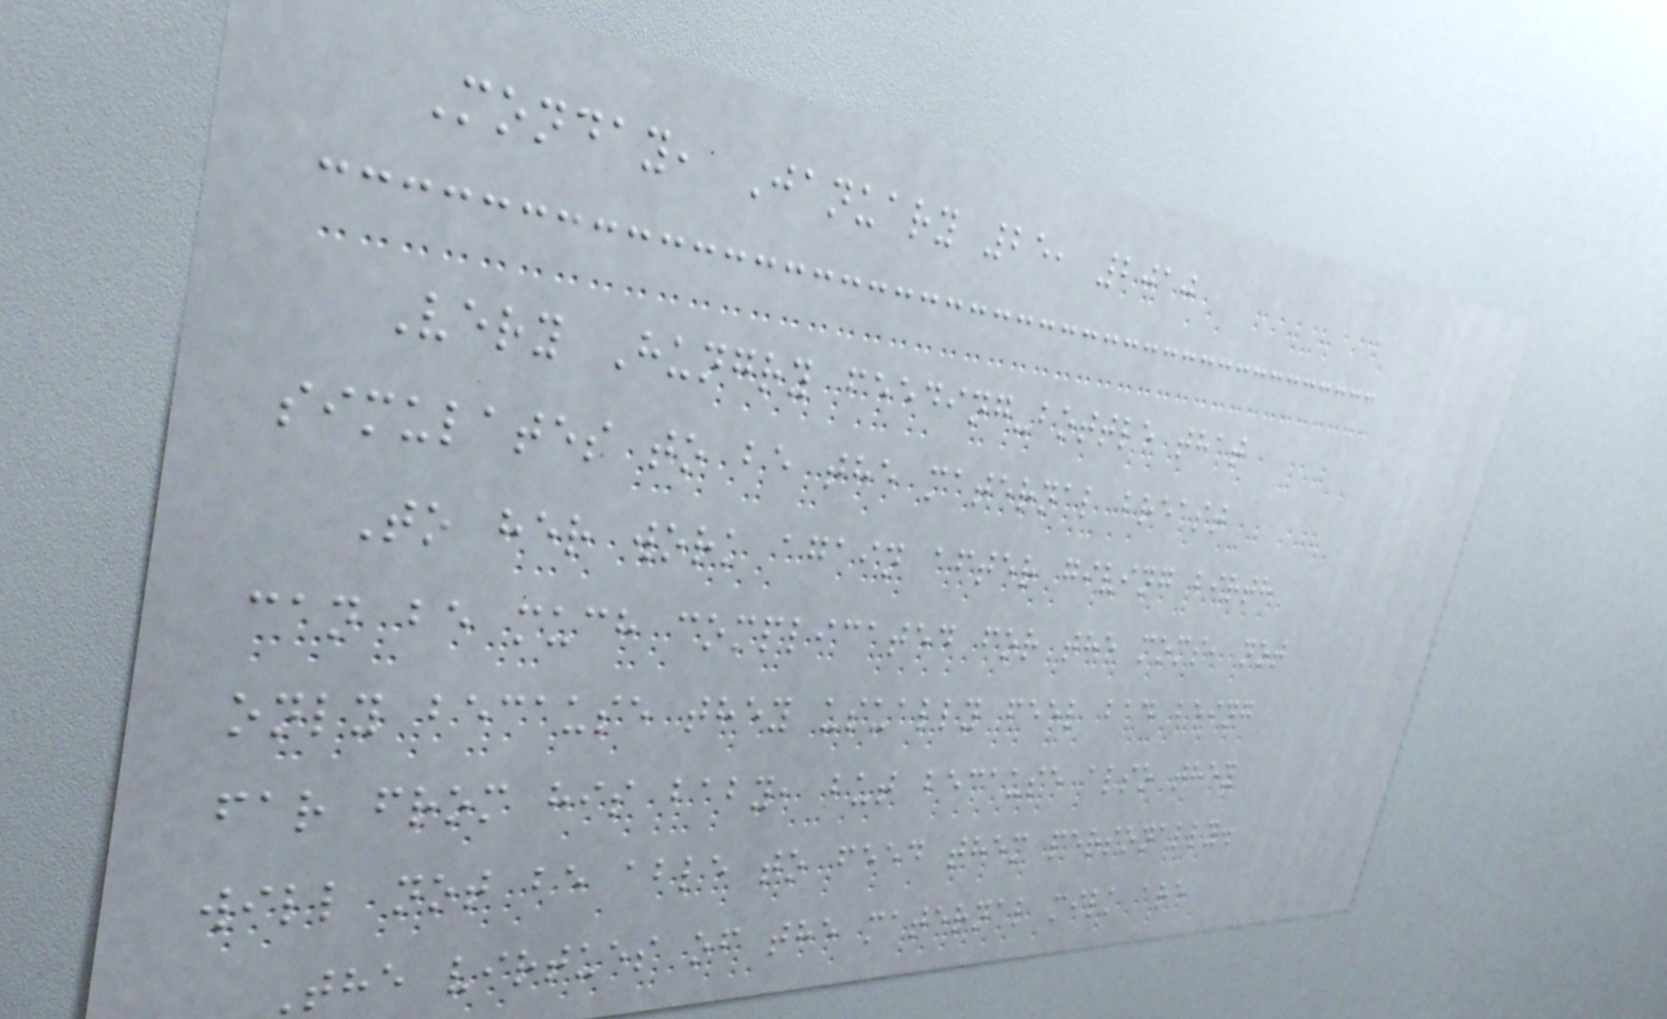Monday, January 25, 2010
Very Hungry feeding-bottle that
simulates to be the maternal breast
To her work again after giving birth
can be much complicated for the moms, not
only because they usually feel bad being
far from his baby, but because also they
will not be able to feed them personally.
The virtues of the maternal milk are
